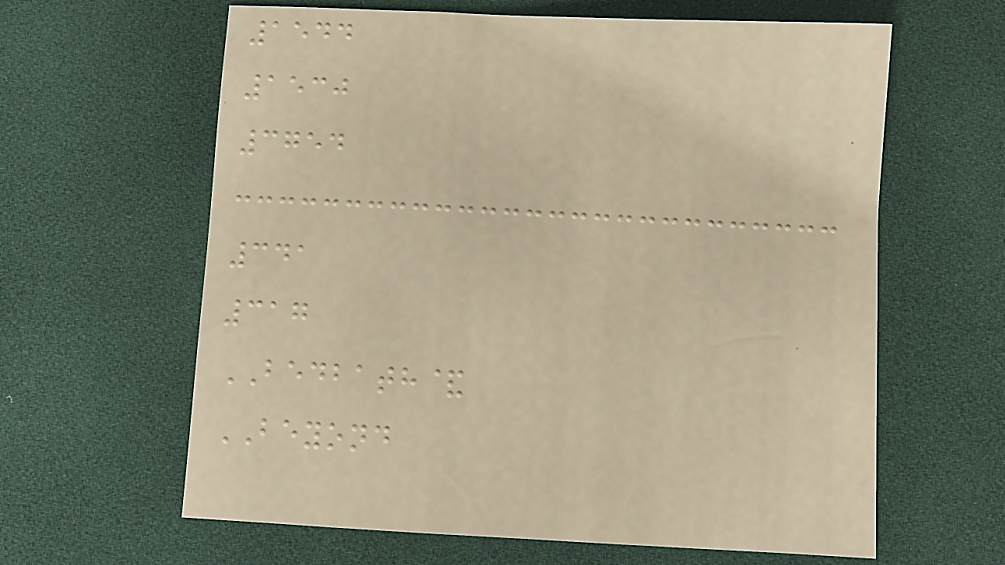1544
1530
3754
341
317
BEDBATH&
BEYOND
